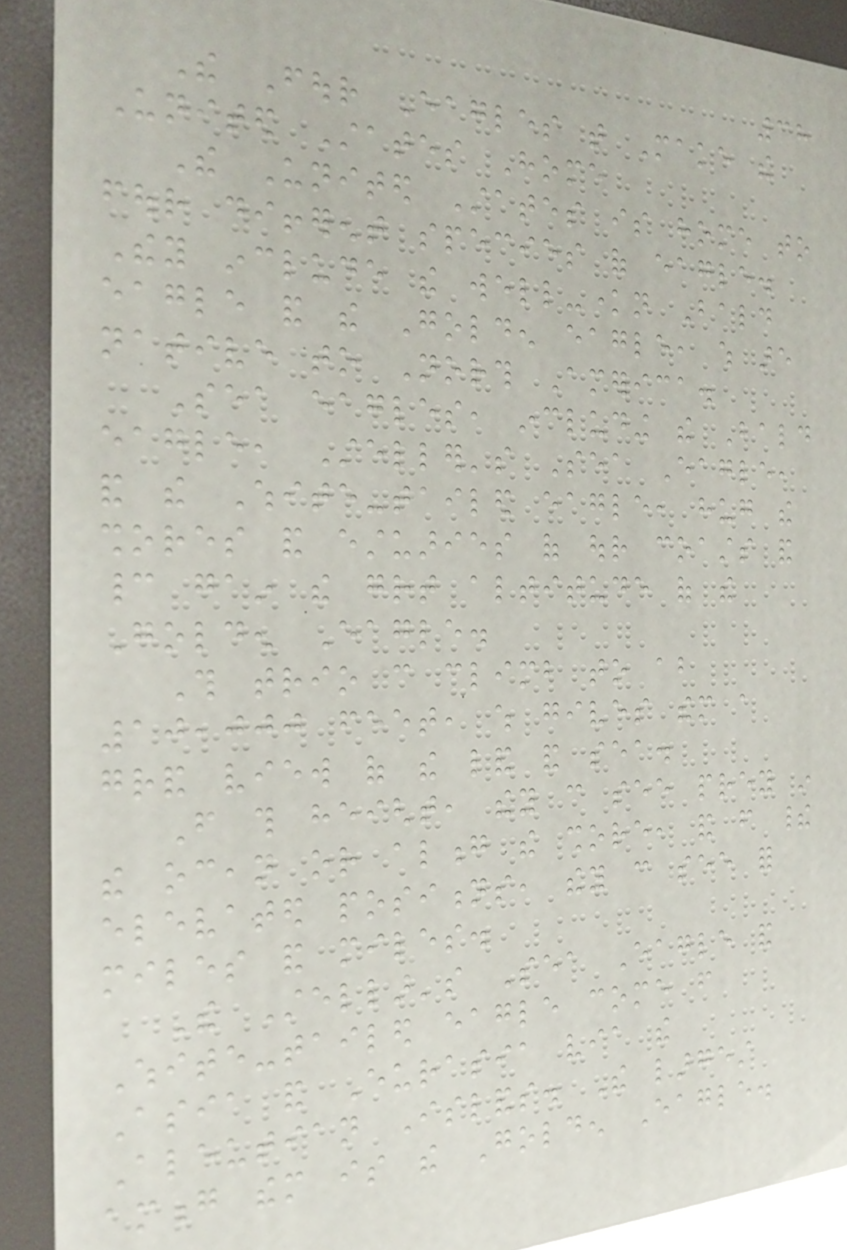38
The Four Eagles that Make the
United States Home
The United States is home to
four different species of eagle.
They include the well-known Bald
eagle and the Golden eagle, which are
native to North America.
Sea eagles, including the Bald
eagle, Steller's Sea Eagle,
and the White-tailed eagle, hug the
shores and estuaries of our coasts and
cannot gain the great altitude of the
Golden Eagle.
This trio can climb to about
10,000 feet, which gives them a
grand view of the land and sea.
From this height, they can see prey in
the ocean or along the shore, and from their
elevated positions, they can see for
miles and miles.
The Stellar's Sea Eagle and
White-tailed eagle come from
Asia and Eurasia via the
Aleutian Islands. The largest
among them is the Golden Eagle.
